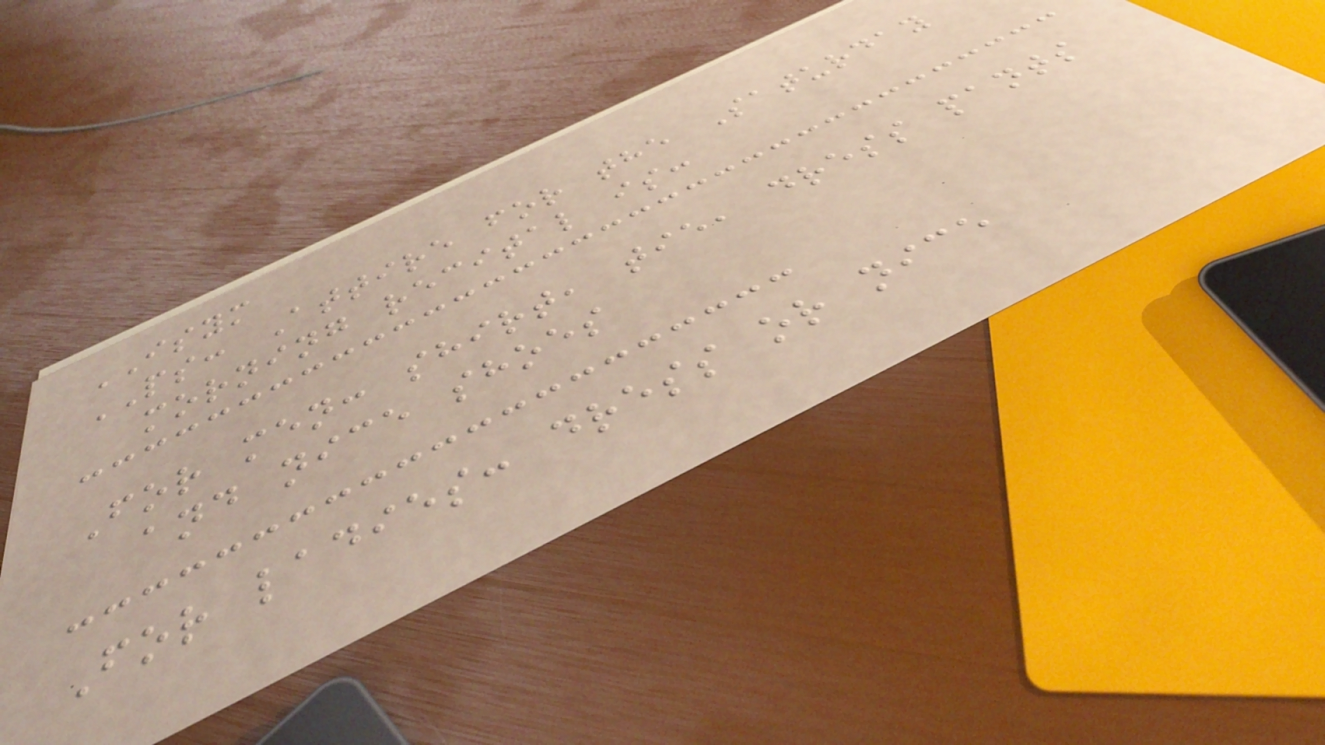ISYM
PS: Attire for the Saturday
morning recital is:
For men: shirt, tie, dress pants
and nice shoes
For ladies: dress or nice
